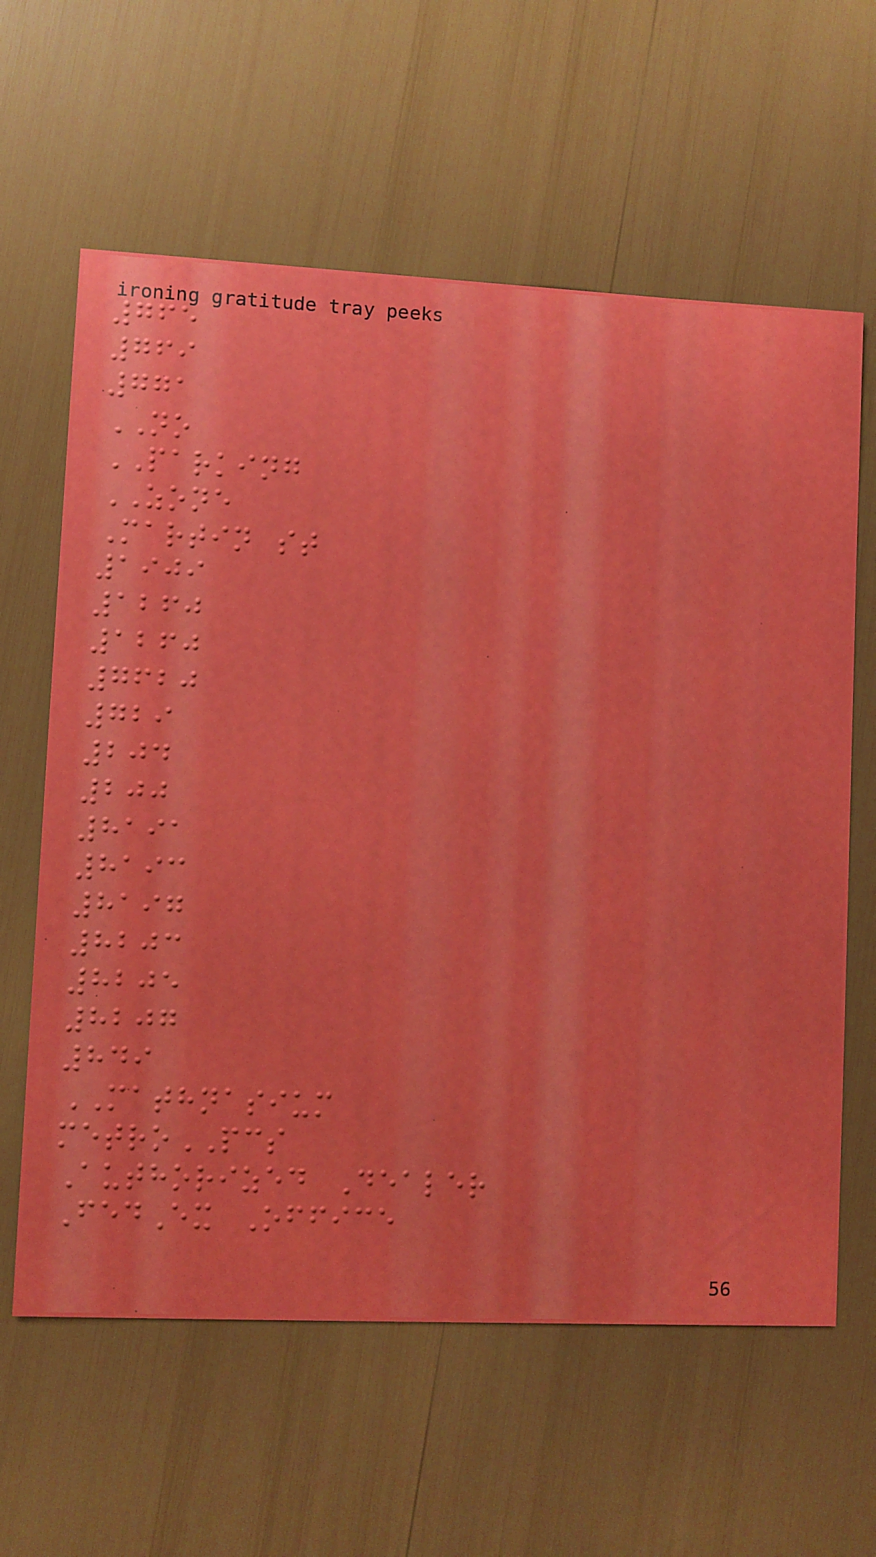765
769
771
NO
PARKING
ZONE
Martin st
1909
1260
1260
7620
729
204
200
8191
8193
8197
8203
8205
8207
849
MATHNASIUM
metroPCS
Authorized Dealer
FedEx Office
